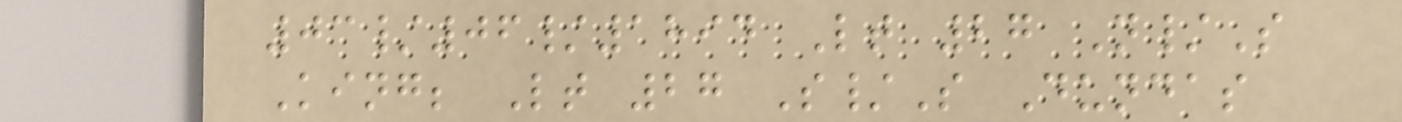03/06/1894 Lt 27 N/S
King; Lt 27 S/S Dundas
